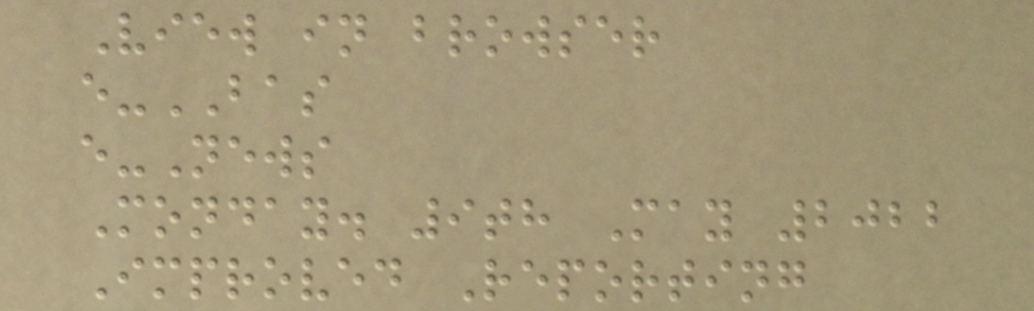View in browser
e-BAS
e-News
Monday. 9th May 2022
Improved Reporting
